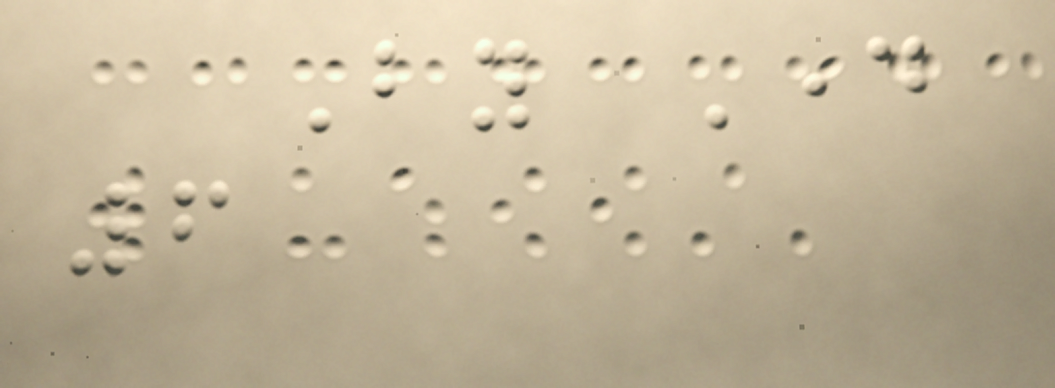By Day
6
